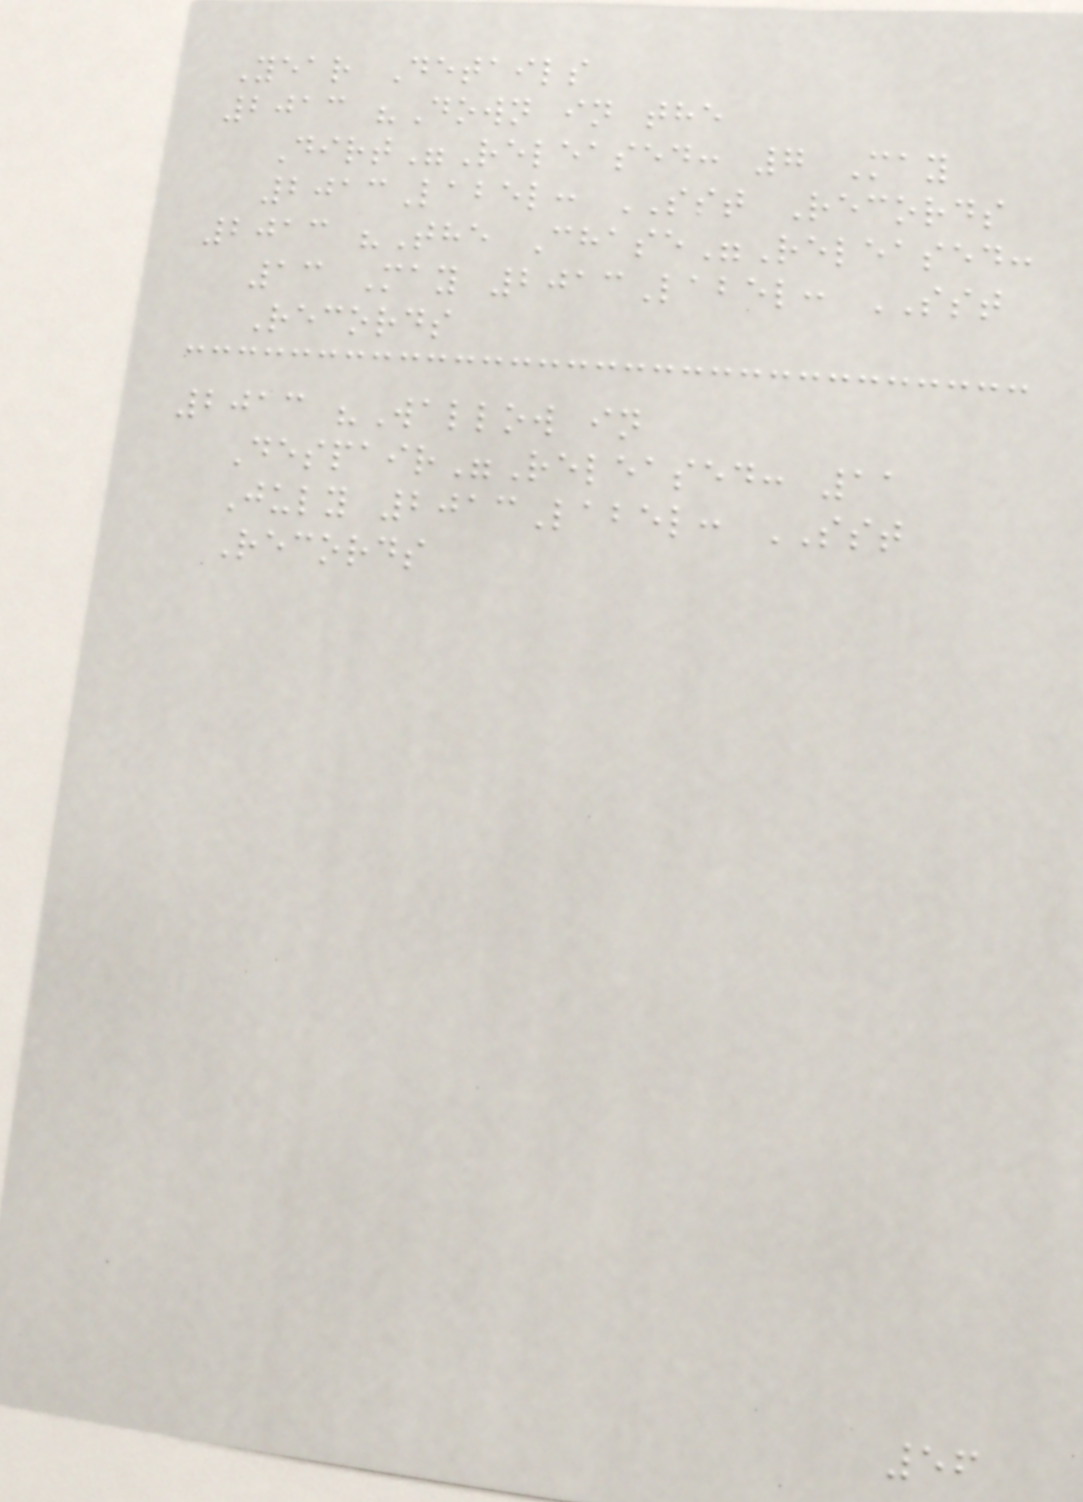Year Details
2013 "Down in the
Dirt"Released: 7 May
2013Label: SST Records
2013 "The Chase"Released:
13 May 2013Label: SST
Records
2013 "Wallow in
Despair"Released: 11
July 2013Label: SST
Records
56
